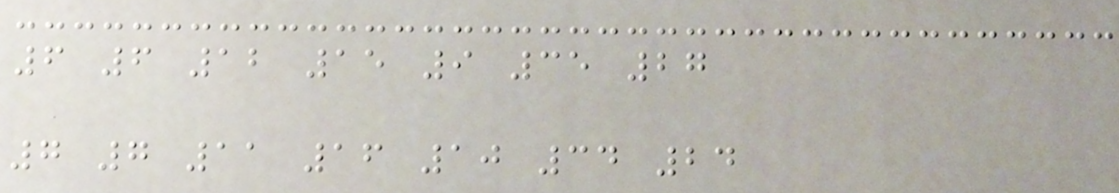6 6 12 15 9 35 27
7 7 11 16 10 34 24
